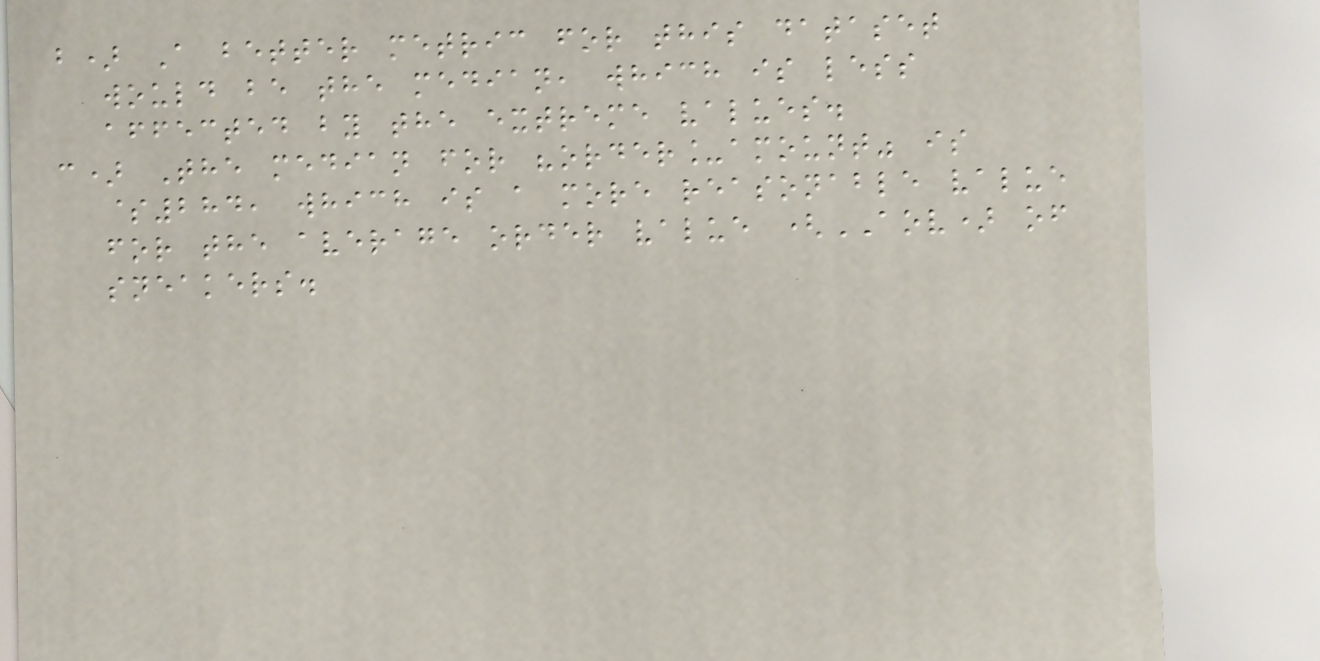b) A better metric for this dataset
would be the median, which is less
affected by the extreme values.
c) The median for "order_amount" is
$284, which is a more reasonable value
for the average order value (AOV) of
sneakers.
